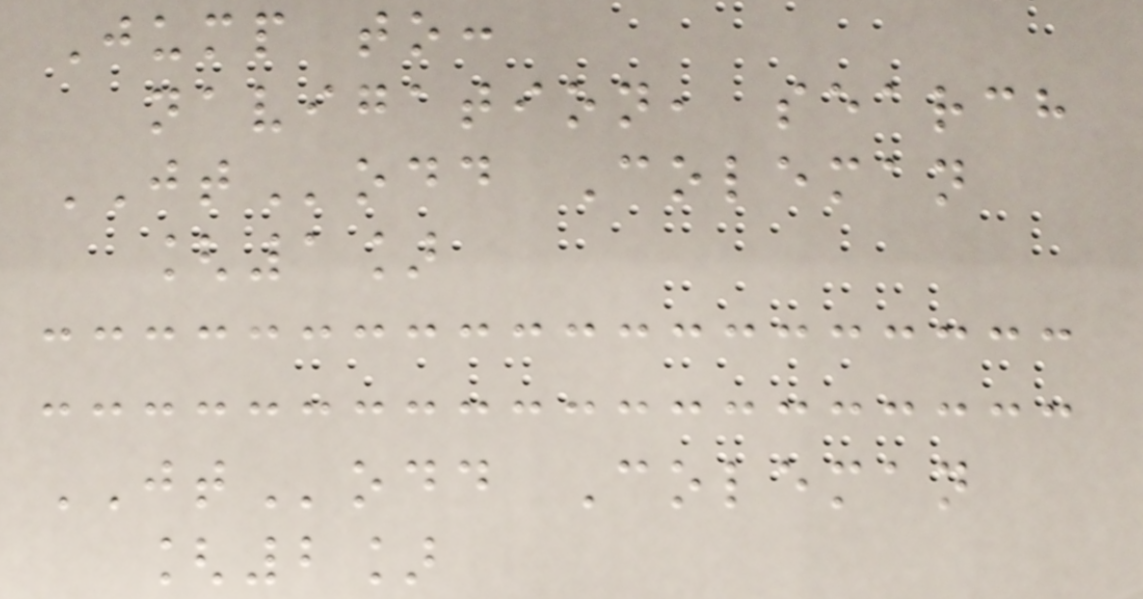Jump to:
navigation, search
JTodd Coleman
[1]
JTodd Coleman
[2]
